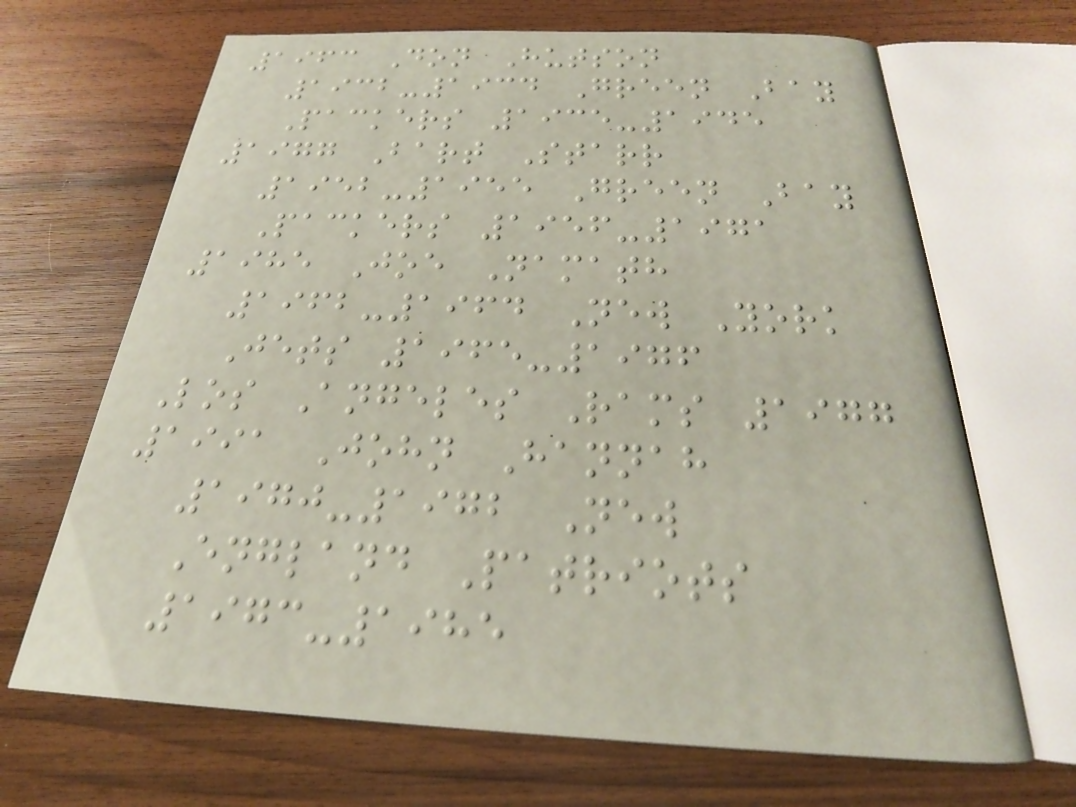1963 Don Hutson
1932-1934 Green Bay
Packers 1935-1945
1977 Bart Starr
1952-1955 Green Bay
Packers 1956-1971
1985 Joe Namath
1962-1964 New York
Jets 1965-1976
Los Angeles Rams 1977
1991 John Hannah
1970-1972 New
England Patriots
1973-1985
